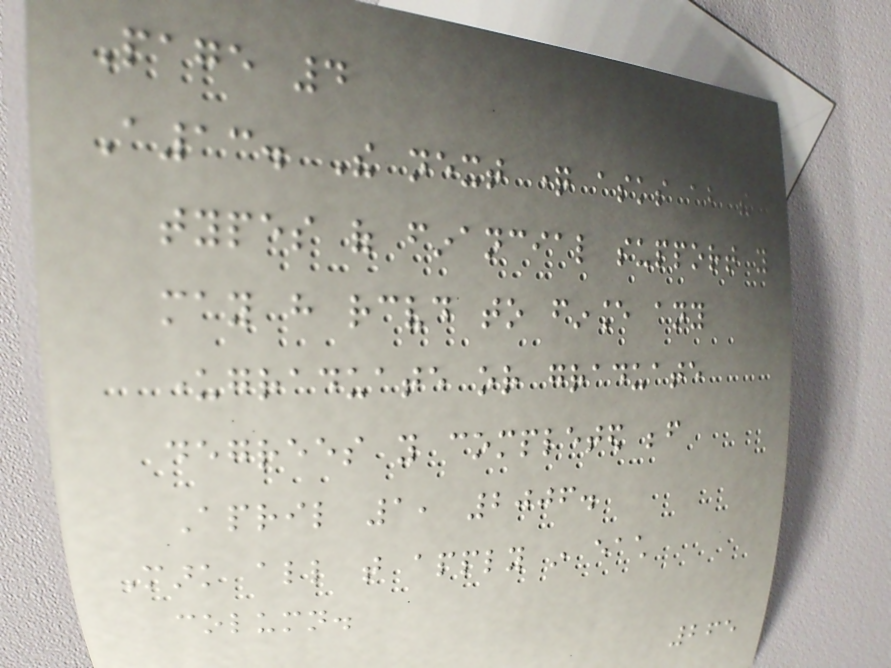Page 4
A13. The next question asks about the
types of financial support you
may have received to finance any
undergraduate or graduate
degrees you completed before
April 1, 2006.
Mark all that apply in each
column.
265
